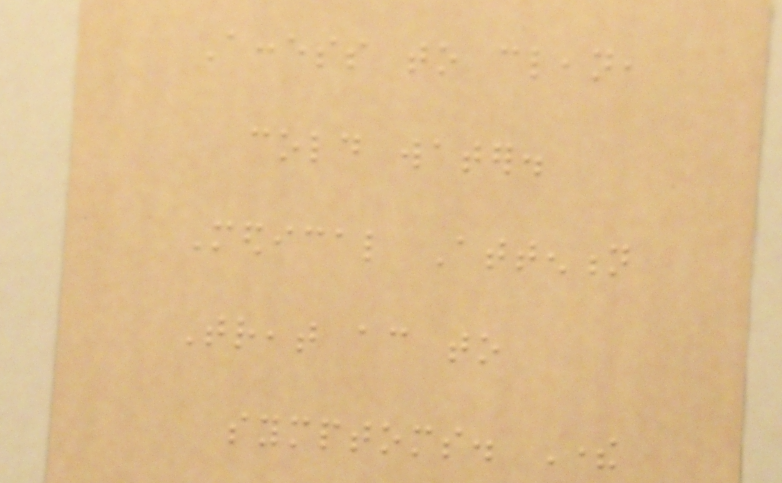Access to clean,
cold water.
Medical Attention
Treat according to
symptoms. There
